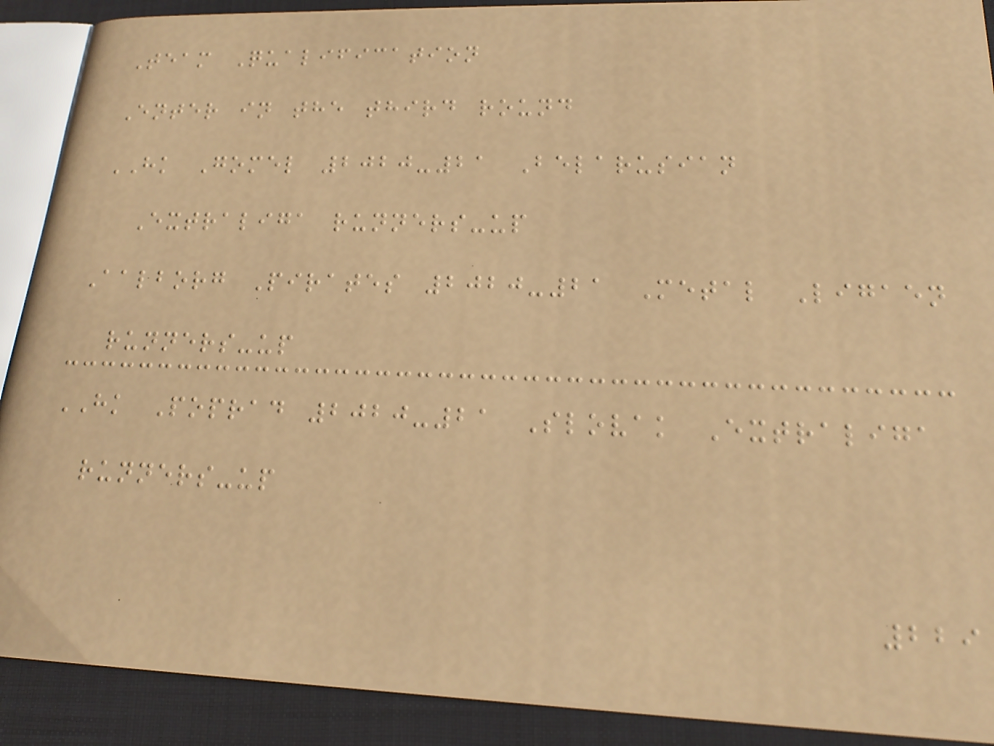Team Qualification
Enter in the third round
HK Gomel 2020-21 Belarusian
Extraliga runners-up
Aalborg Pirates 2020-21 Metal Ligaen
runners-up
HK Poprad 2020-21 Slovak Extraliga
runners-up
229
